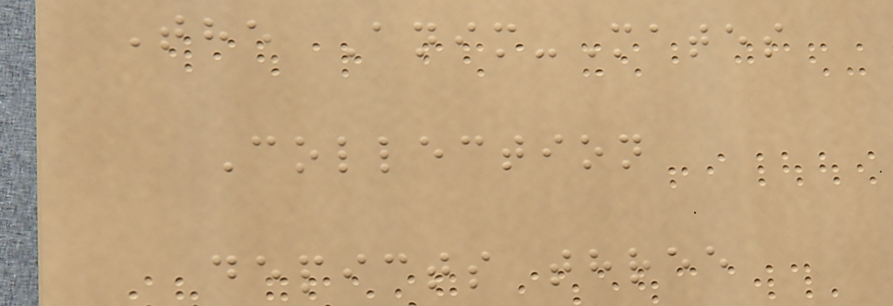The Anim-Mates
Collection
depicts three
